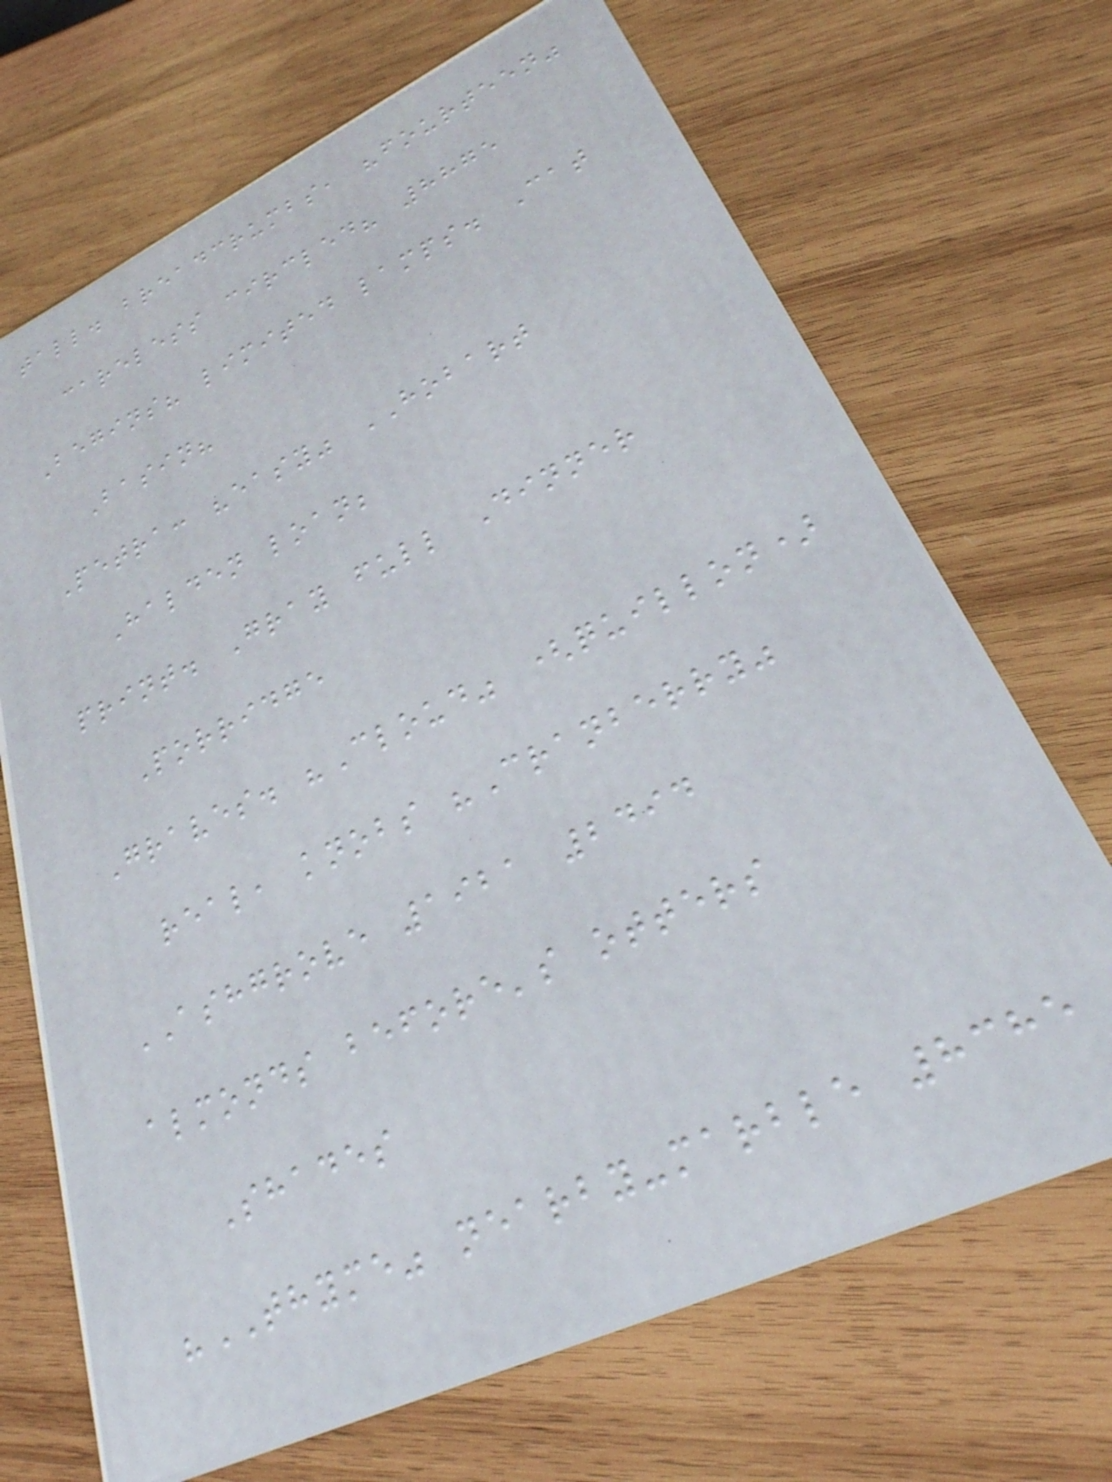tall. breadcrumbs, "fourteen"
careless circled? 8875
Begins? limited lamps. Cat
Basin?
Petra: "easy" HOBART
Halden loan;
print. Gray full Dinner
Porridge
Graves. "Cloud" (quillon)
real, knobs "Cranberry"
ASHGROVE 1921 2494
almonds before's otters
Shades
"THYME" nearby-marble 8385
